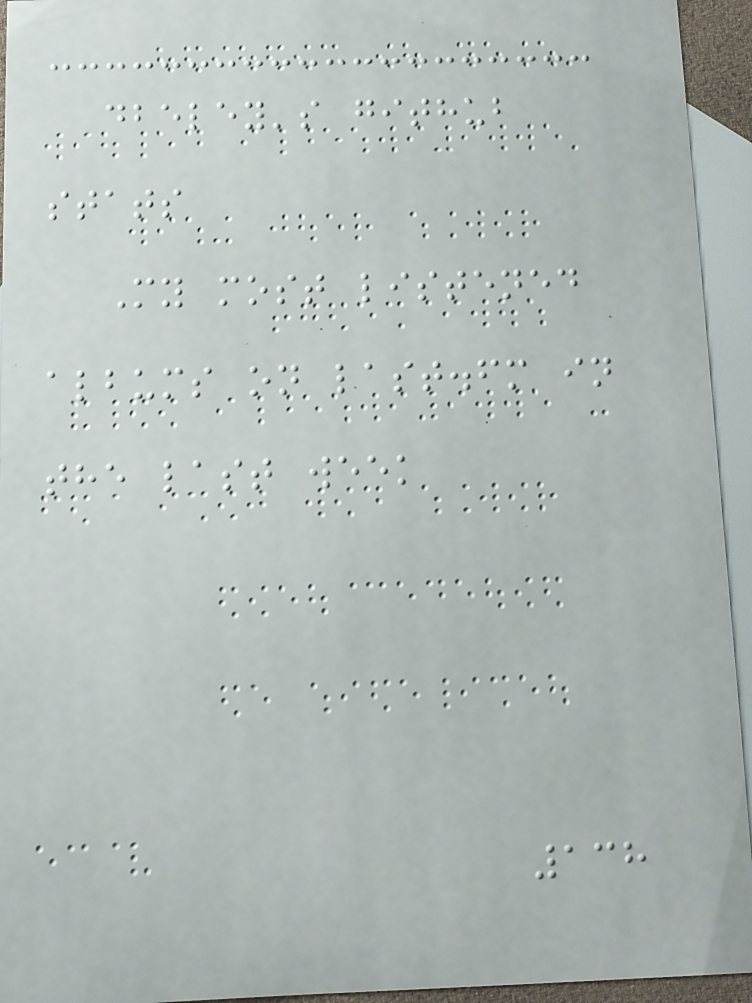dbeley's github
stats
My most listened
albums on last.fm in
the last week
138
